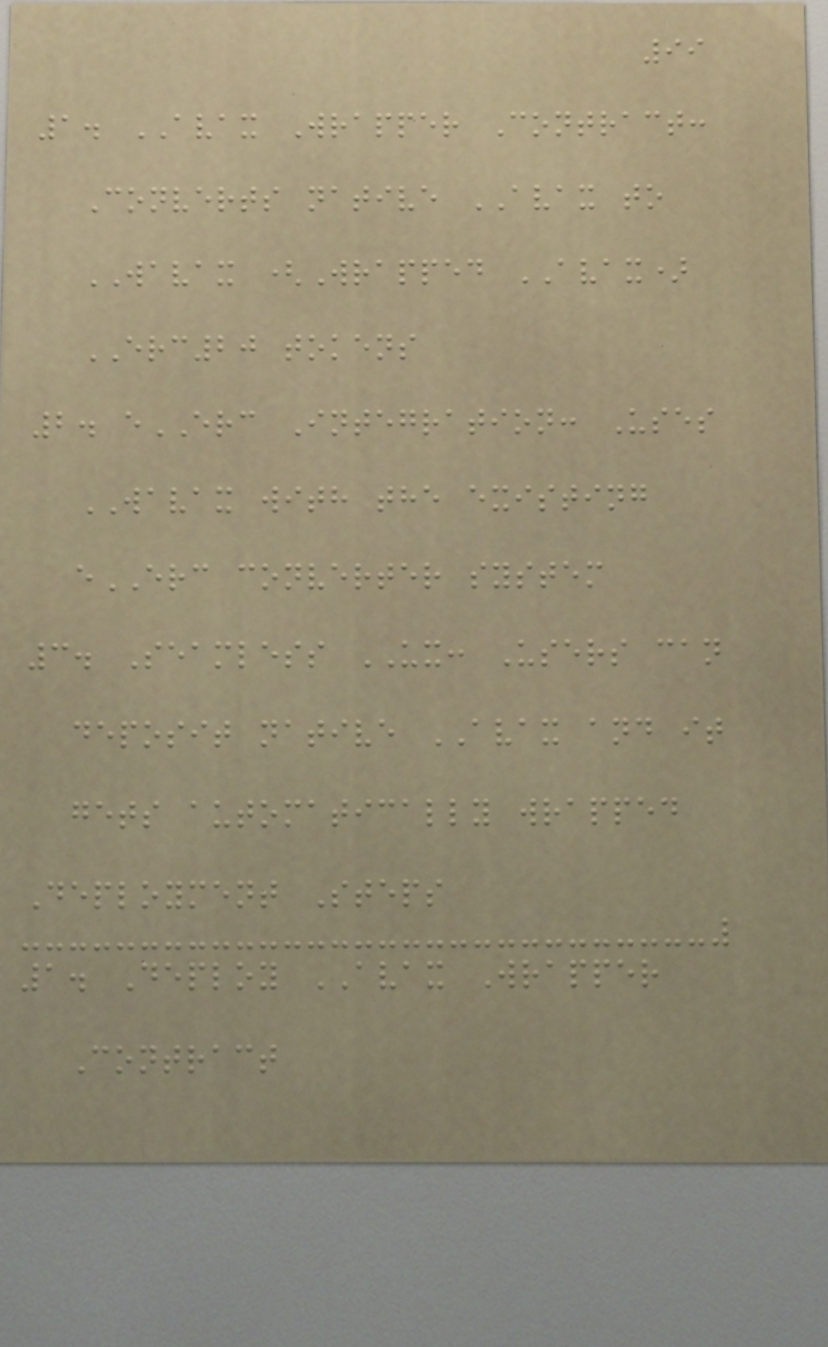99
1. AVAX Wrapper Contract:
Converts native AVAX to
WAVAX (Wrapped AVAX)
ERC20 tokens
2. eERC Integration: Uses
WAVAX with the existing
eERC converter system
3. Seamless UX: Users can
deposit native AVAX and it
gets automatically wrapped
Deployment Steps
1. Deploy AVAX Wrapper
Contract
